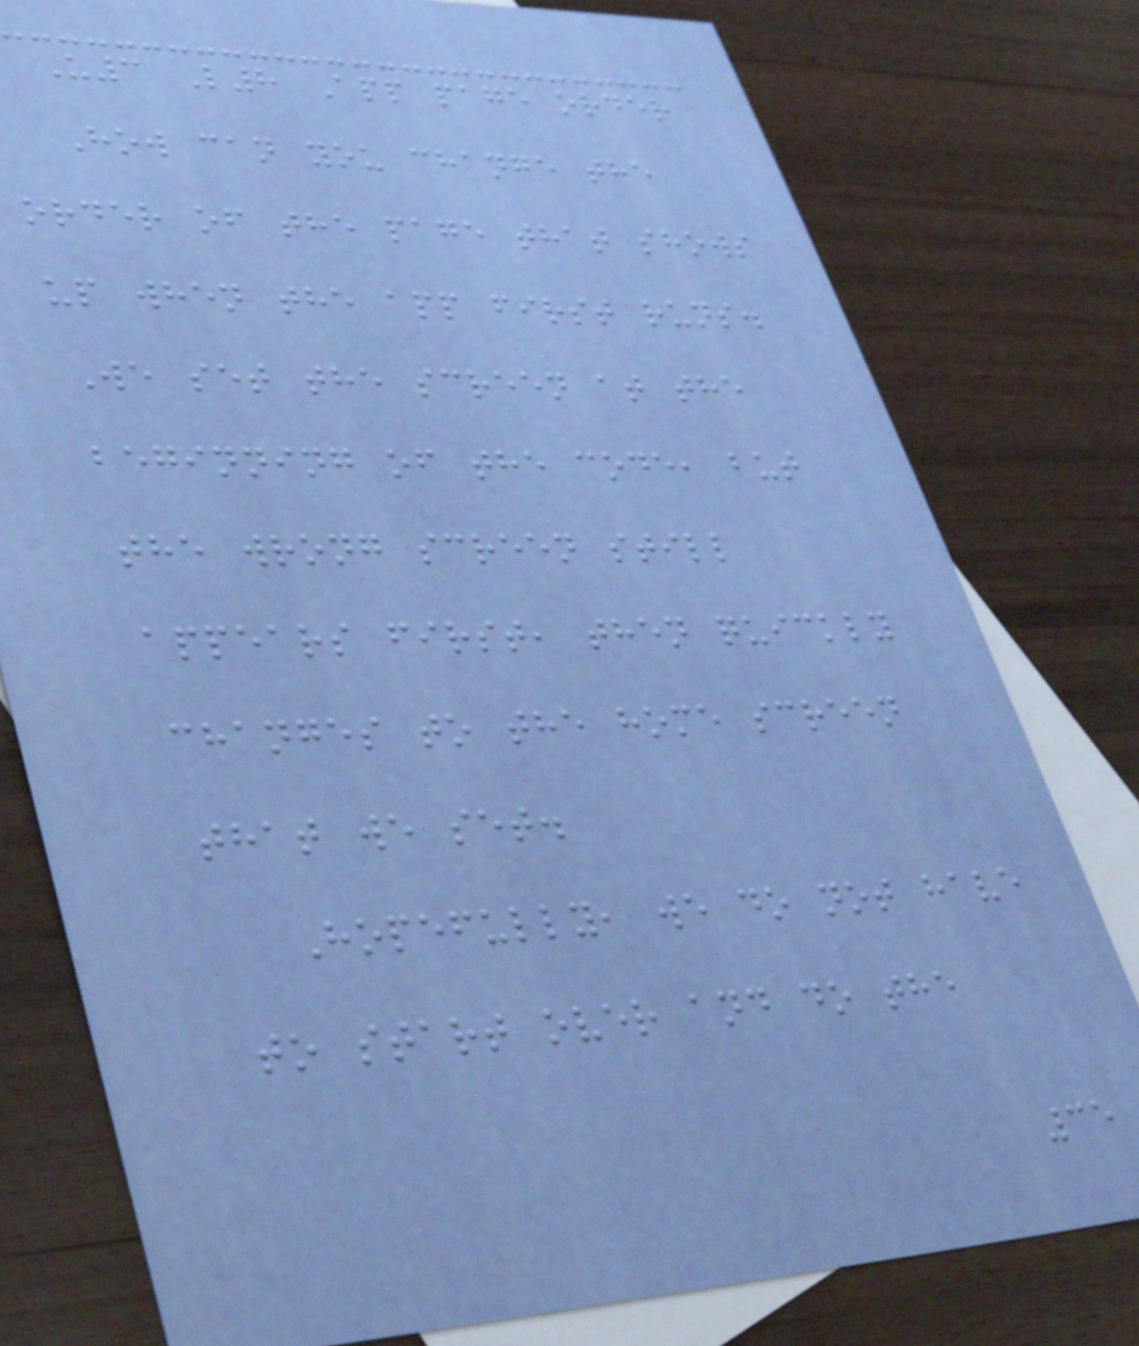U3 L8 App page order
How can you change the
order of the page that shows
up when the app first runs.
We set the screen at the
beginning of the code, but
the wrong screen still
appears first, then quickly
changes to the home screen
that we set.
Hopefully, we do not have
to start over and do the
35
